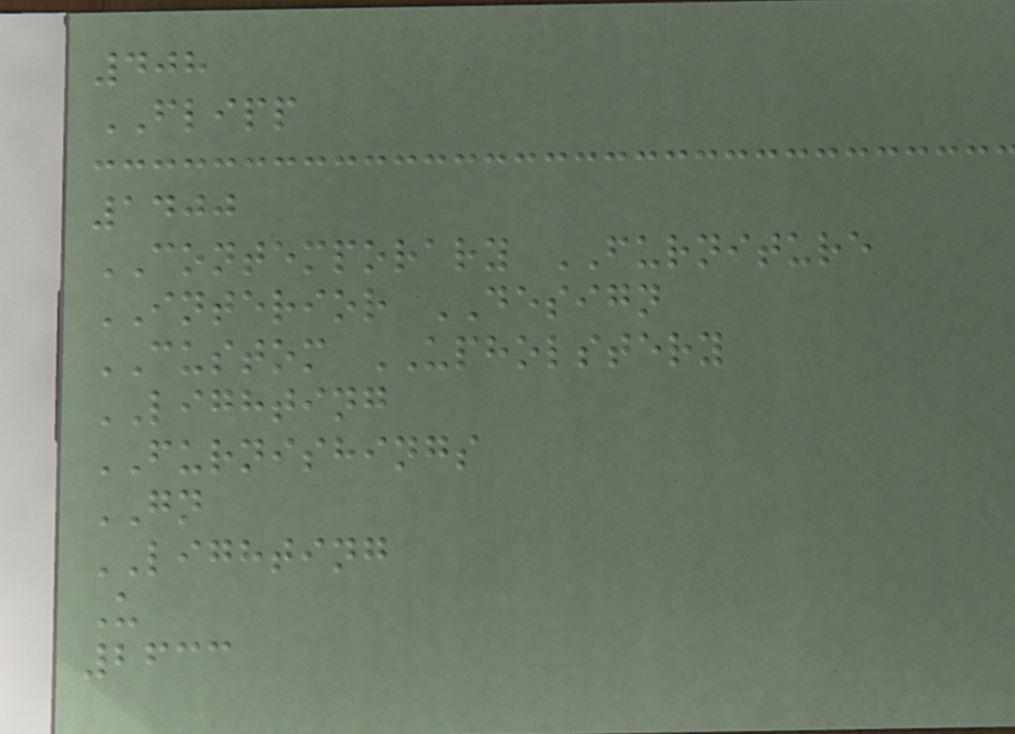408
FLIPP
1400
CONTEMPORARY FURNITURE
INTERIOR DESIGN
CUSTOM UPHOLSTERY
LIGHTING
FURNISHINGS
GN
LIGHTING
U
2633
